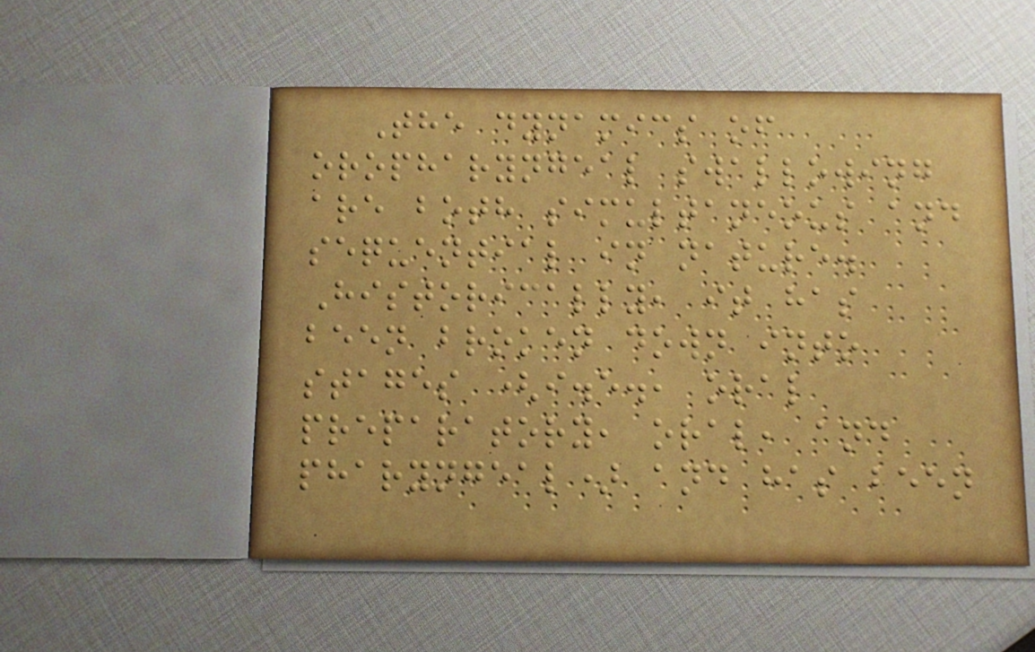The dynamics of
oropharyngeal swallowing
are both simultaneous and
sequential in nature.
Historically, it has
been broken down into
stages (i.e., oral
preparatory, oral, and
pharyngeal) and has been
